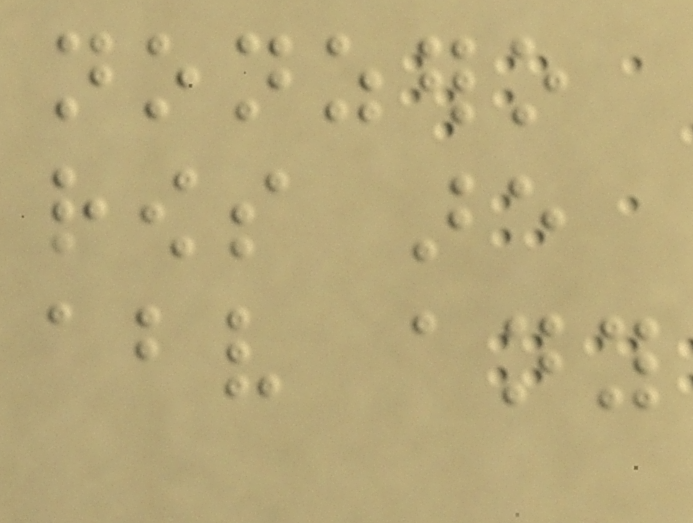nonzero
rows are
above any
